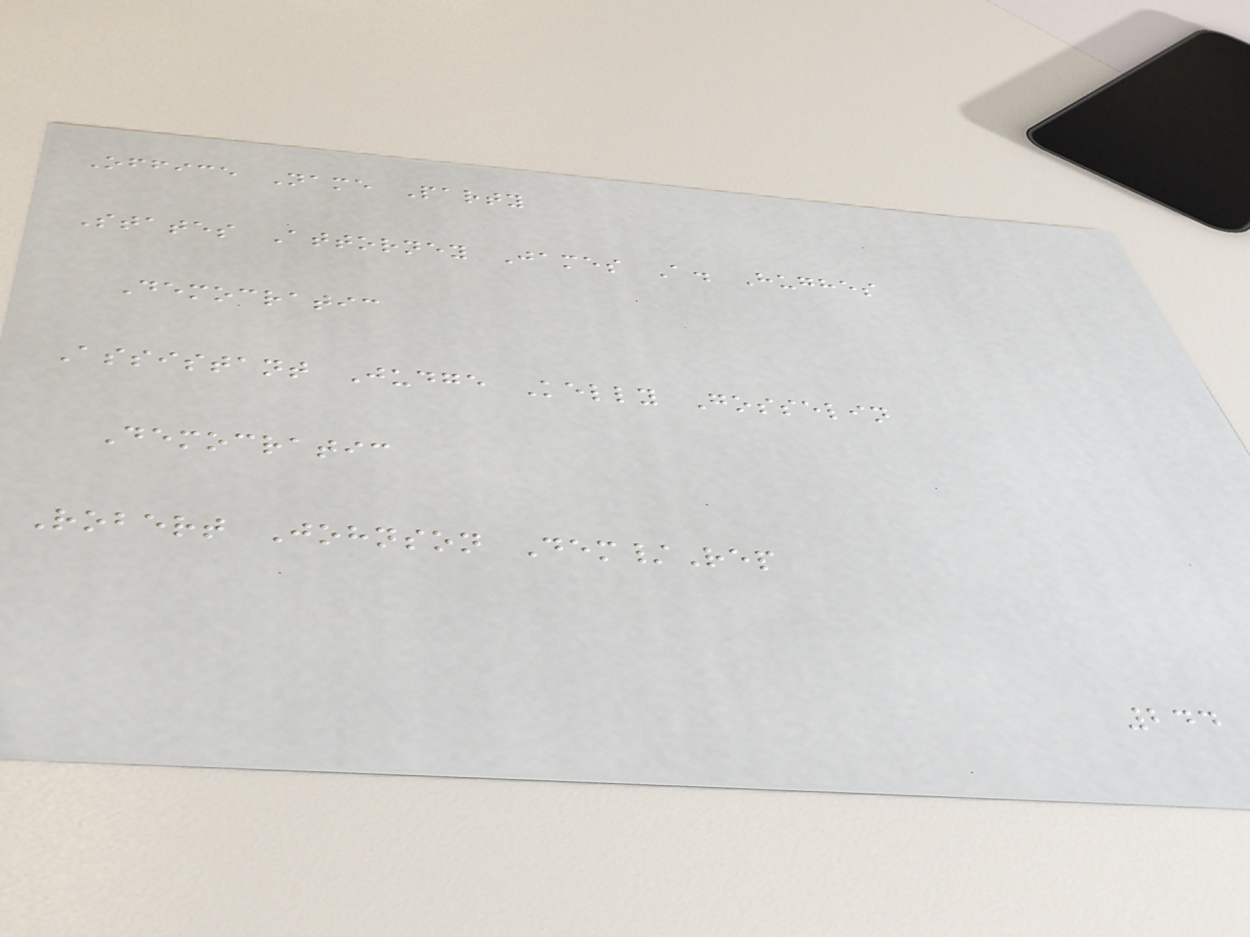Office Name Party
States Attorney James A. Hughes
Democratic
Assistant Judge Kelly Gosselin
Democratic
Robert Johnson Dem/Rep
244
